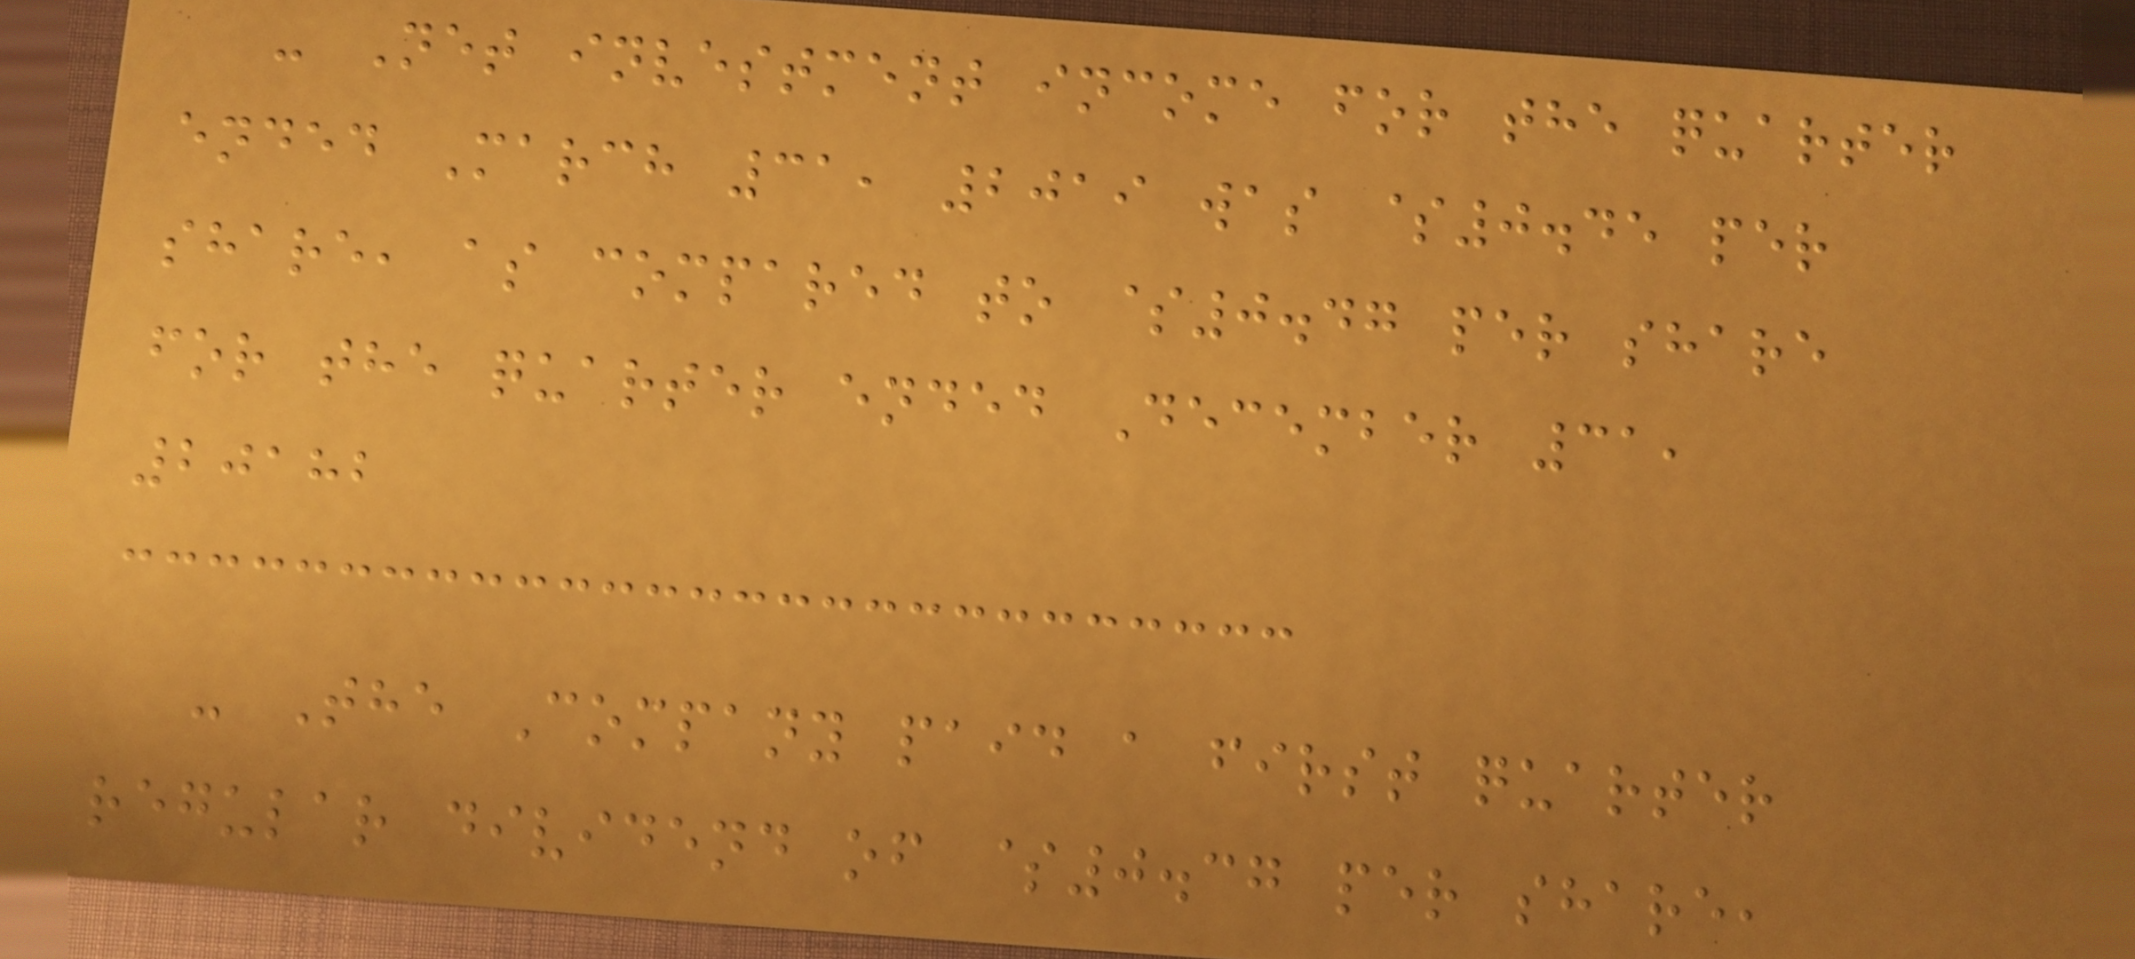- Net investment income for the quarter
ended March 31, 2019 was $0.45 per
share, as compared to $0.47 per share
for the quarter ended December 31,
20182
- The Company paid a first quarter
regular dividend of $0.37 per share,
